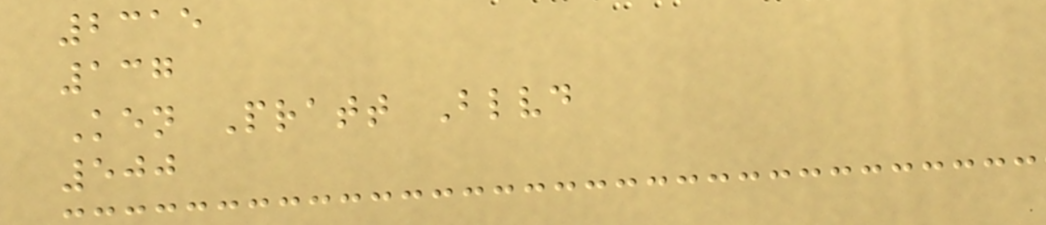2315
137
Ken Pratt Blvd
500
